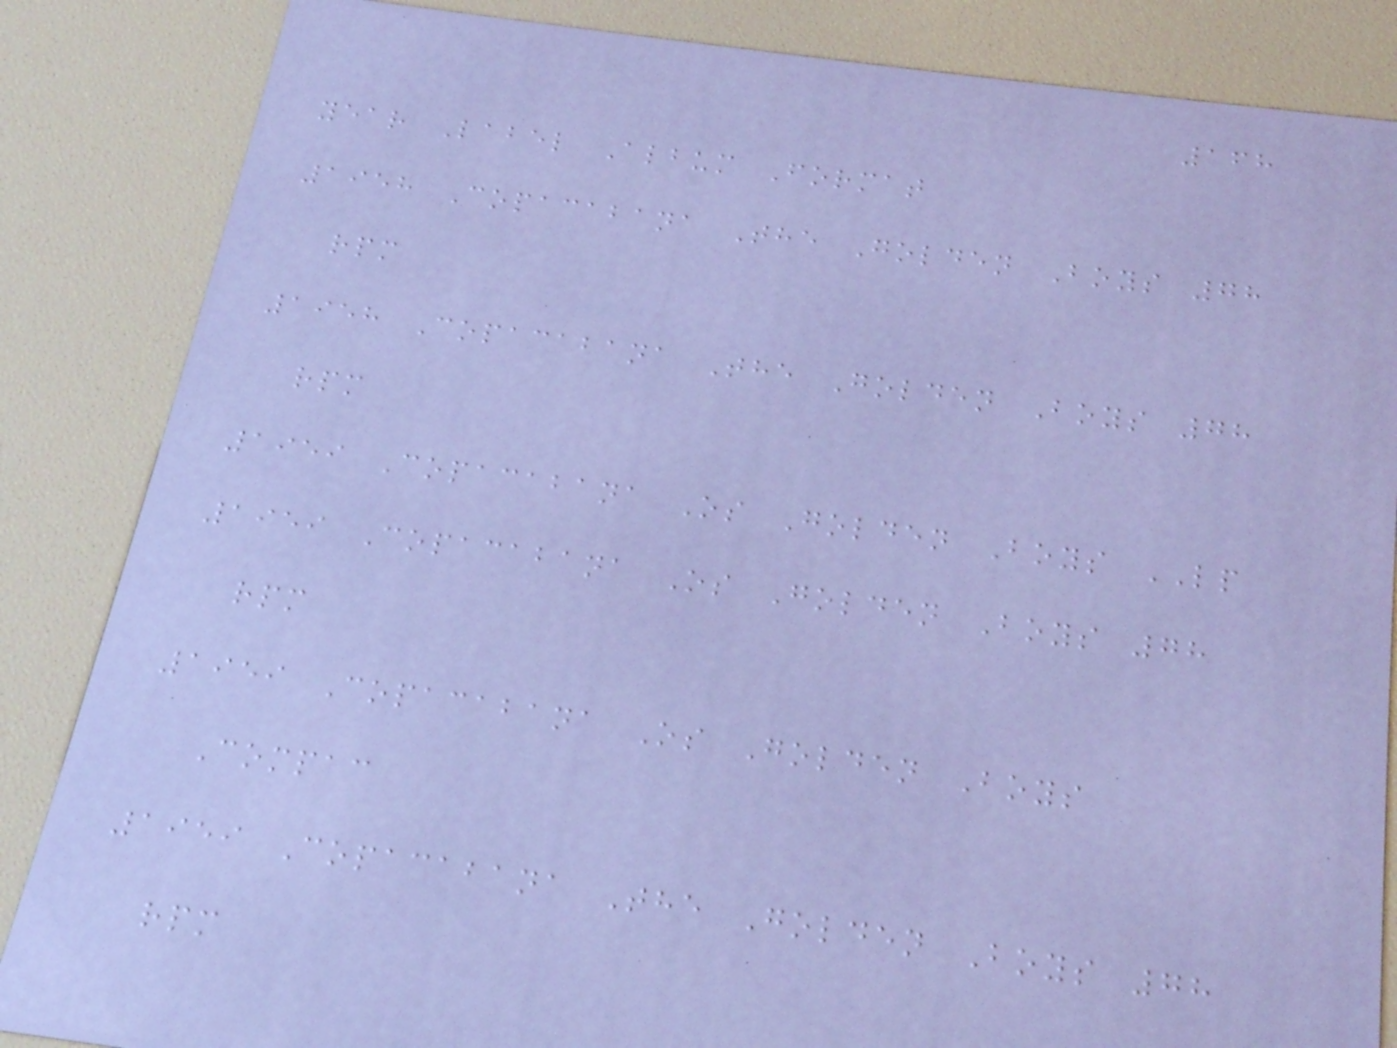168
year Label Album Format
1958 Copacabana The Golden Boys 78
rpm
1958 Copacabana The Golden Boys 78
rpm
1959 Copacabana Os Golden Boys LP
1959 Copacabana Os Golden Boys 78
rpm
1959 Copacabana Os Golden Boys
Compac
1959 Copacabana The Golden Boys 78
rpm
